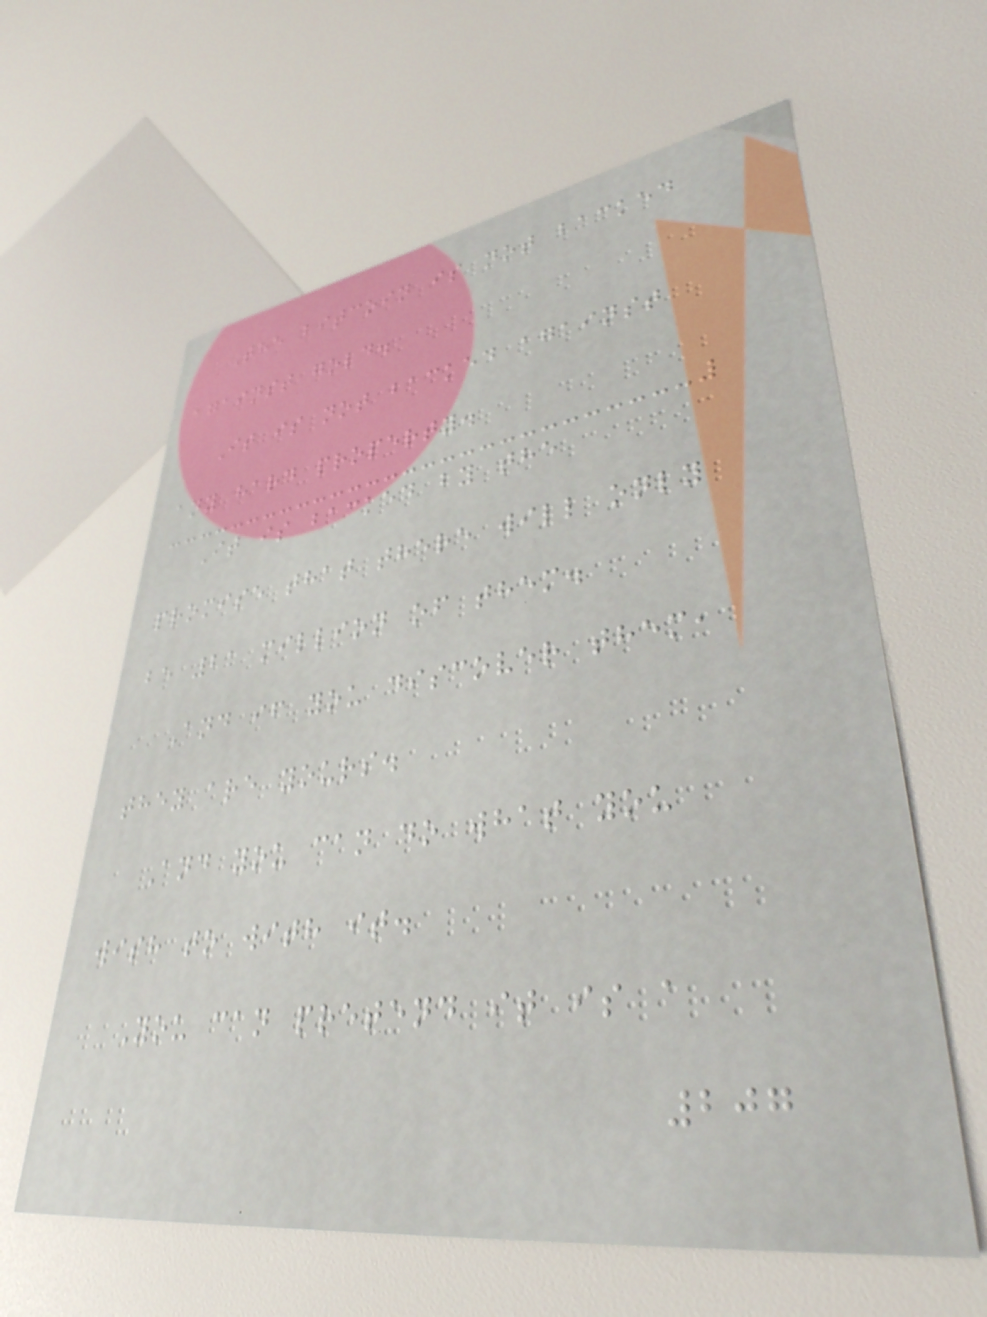The bitcoin is not backed
against gold.
It is not backed against
any hard property.
It is backed by the
promise that there will only
be 21 million of them.
And if you discover them,
they are yours.
And you can do what you
wish to with it.
You can pretend it is a
207
